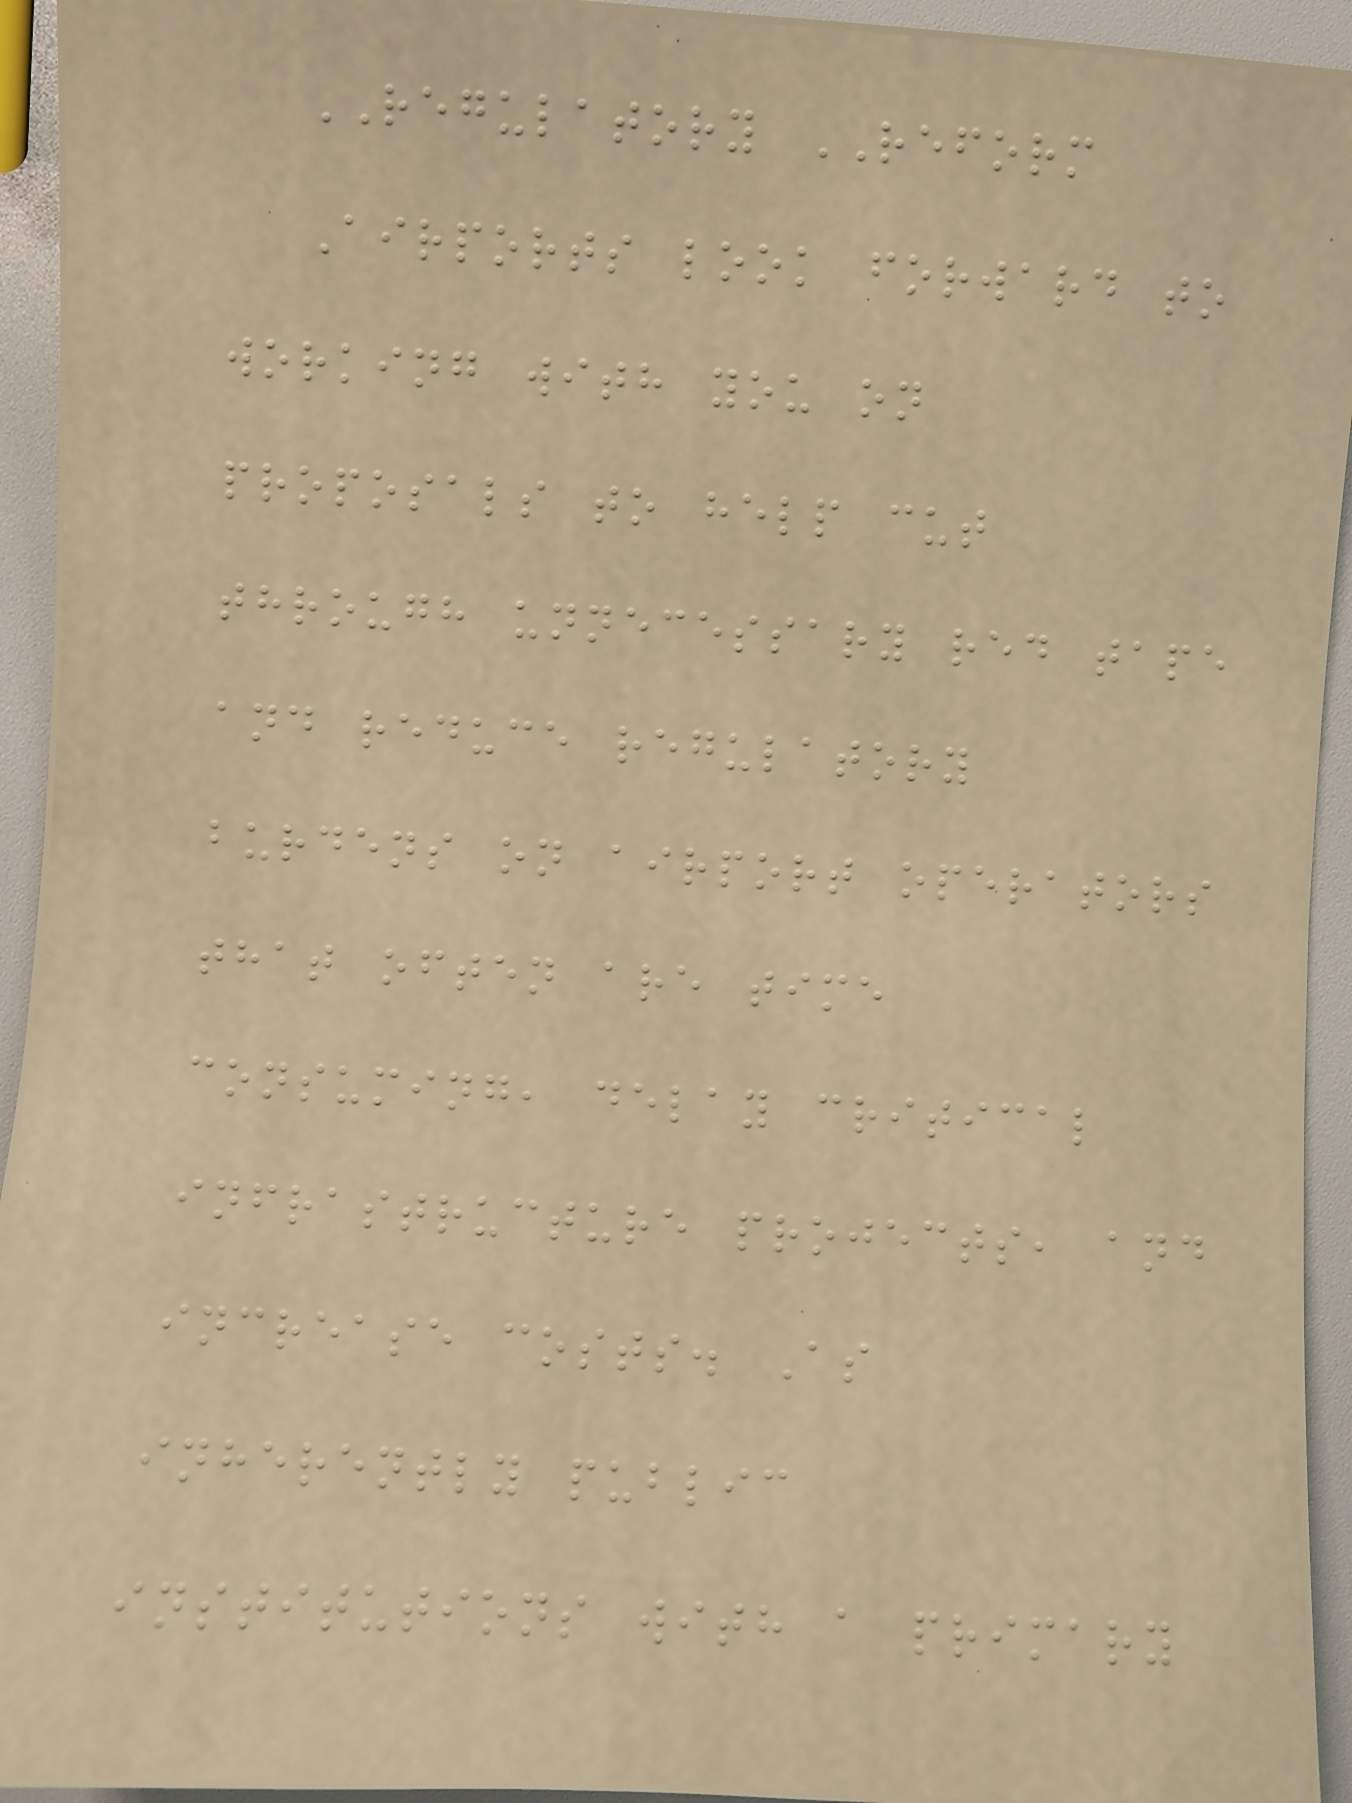REGULATORY REFORM
Airports look forward to
working with you on
proposals to help cut
through unnecessary red tape
and reduce regulatory
burdens on airport operators
that often are time
consuming, delay critical
infrastructure projects, and
increase costs. As
inherently public
institutions with a primary
